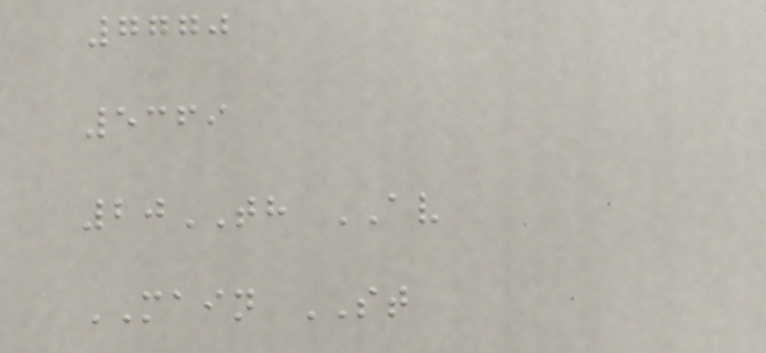7770
5369
20TH AV
MAIN ST
